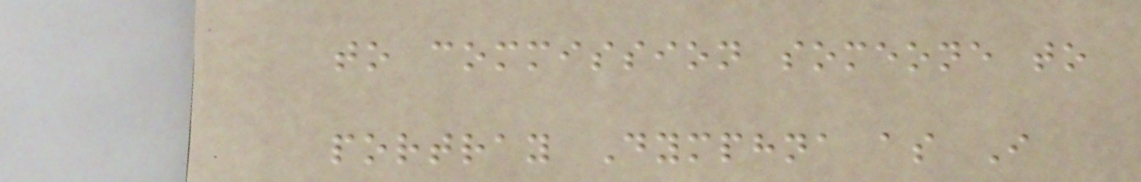to commission someone to
portray Dymphna as I
